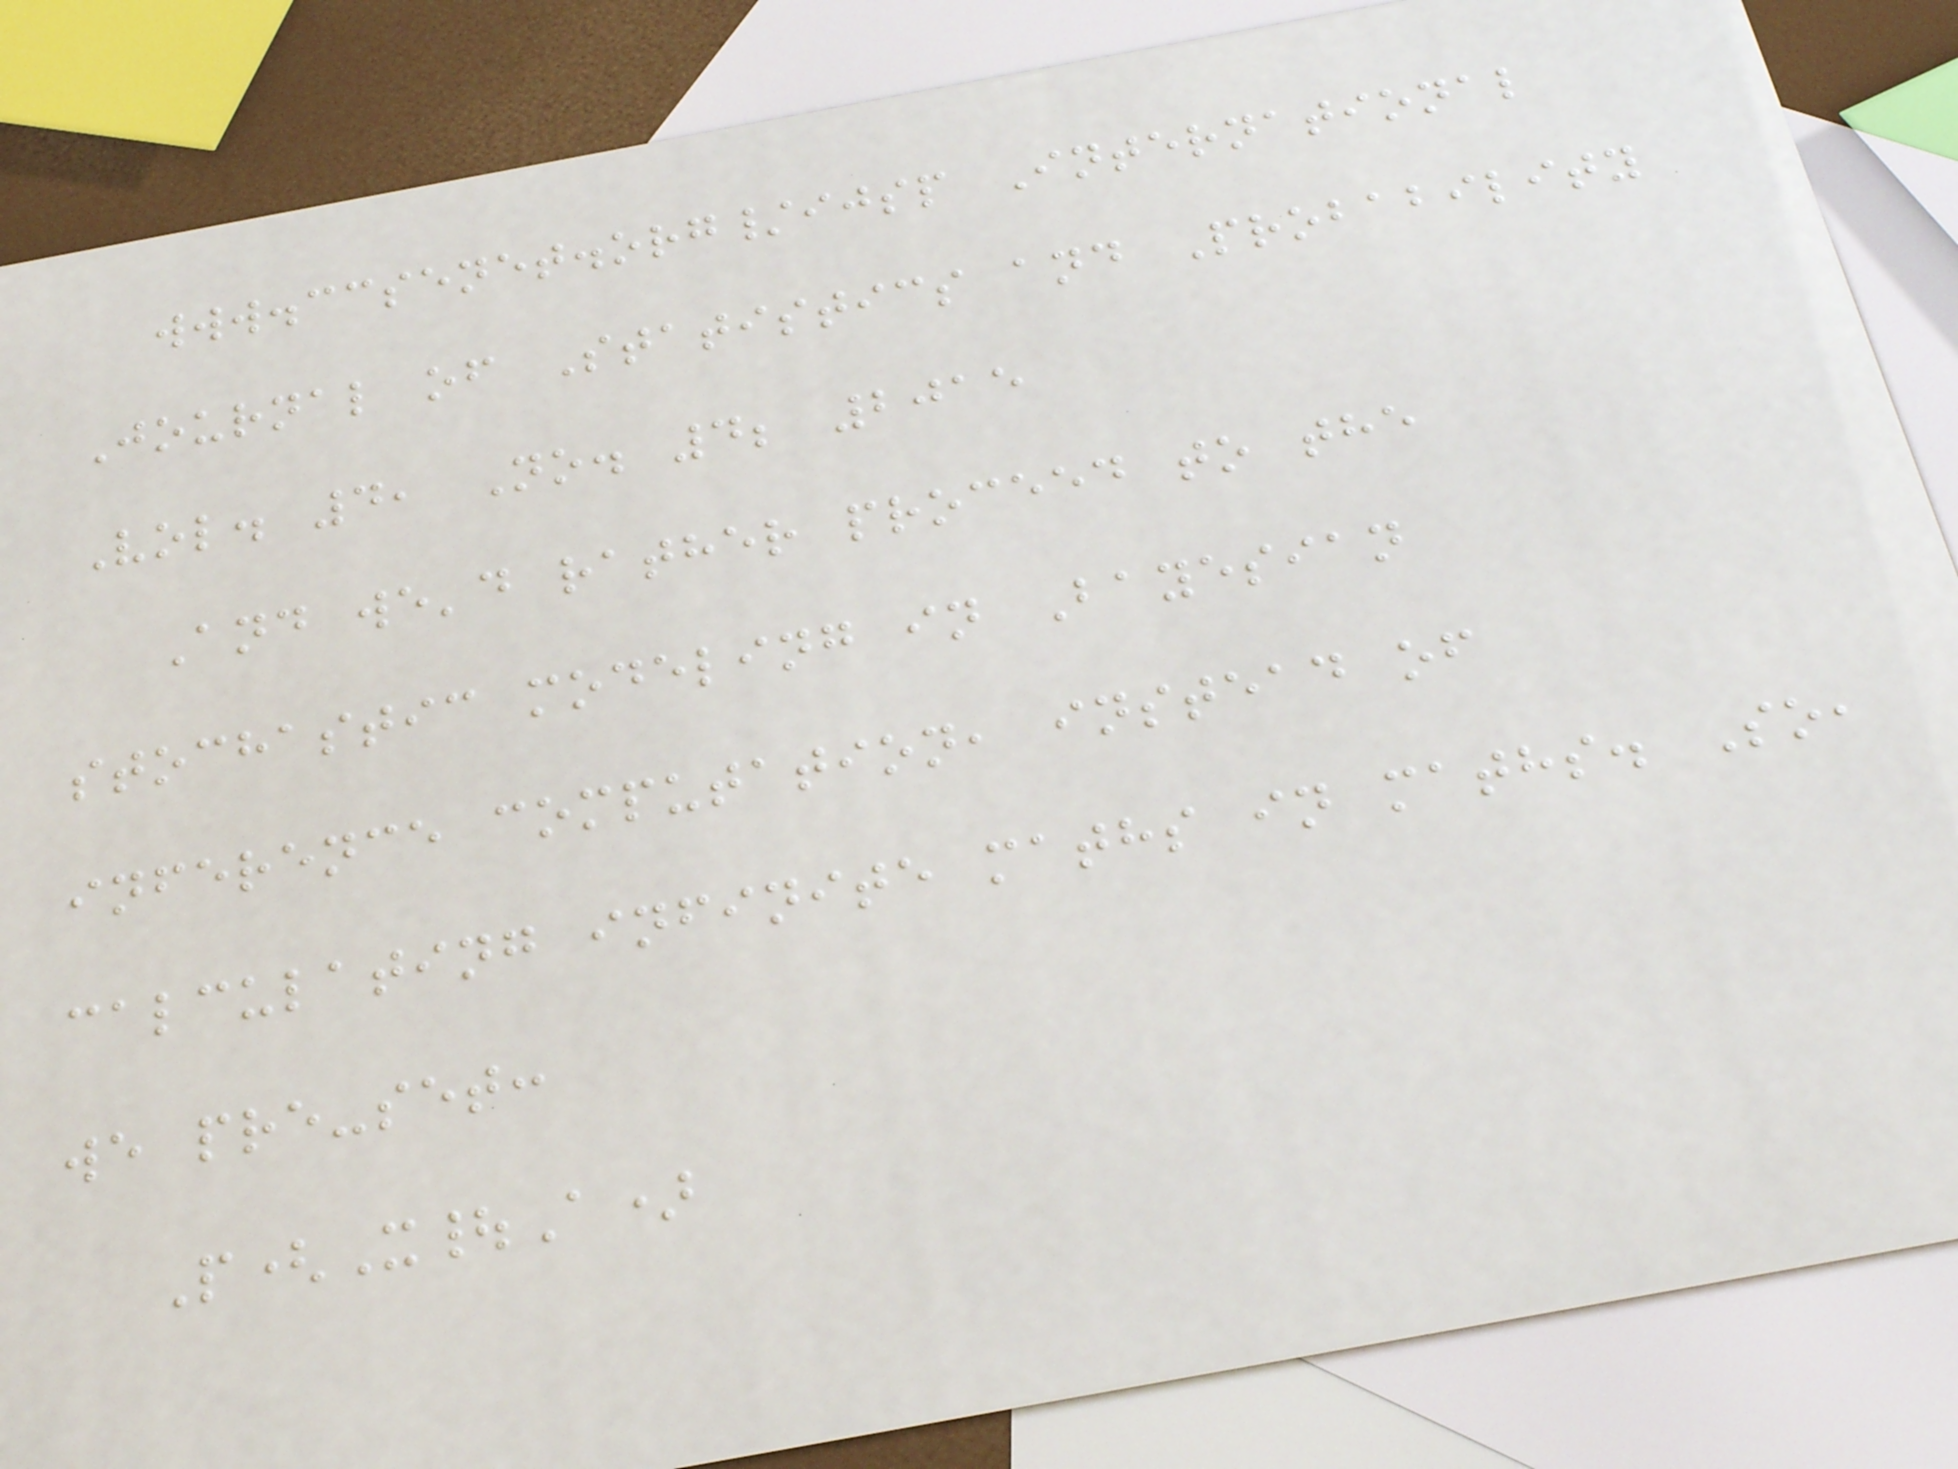www.ccsenet.org/ijsp International
Journal of Statistics and Probability
Vol. 4, No. 4; 2015
And we'd rather proceed to the
stochastic modeling in Bayesian
inference computation, instead of
calculating infinite maths in maths. So,
we pre-set:
P(X|A)
